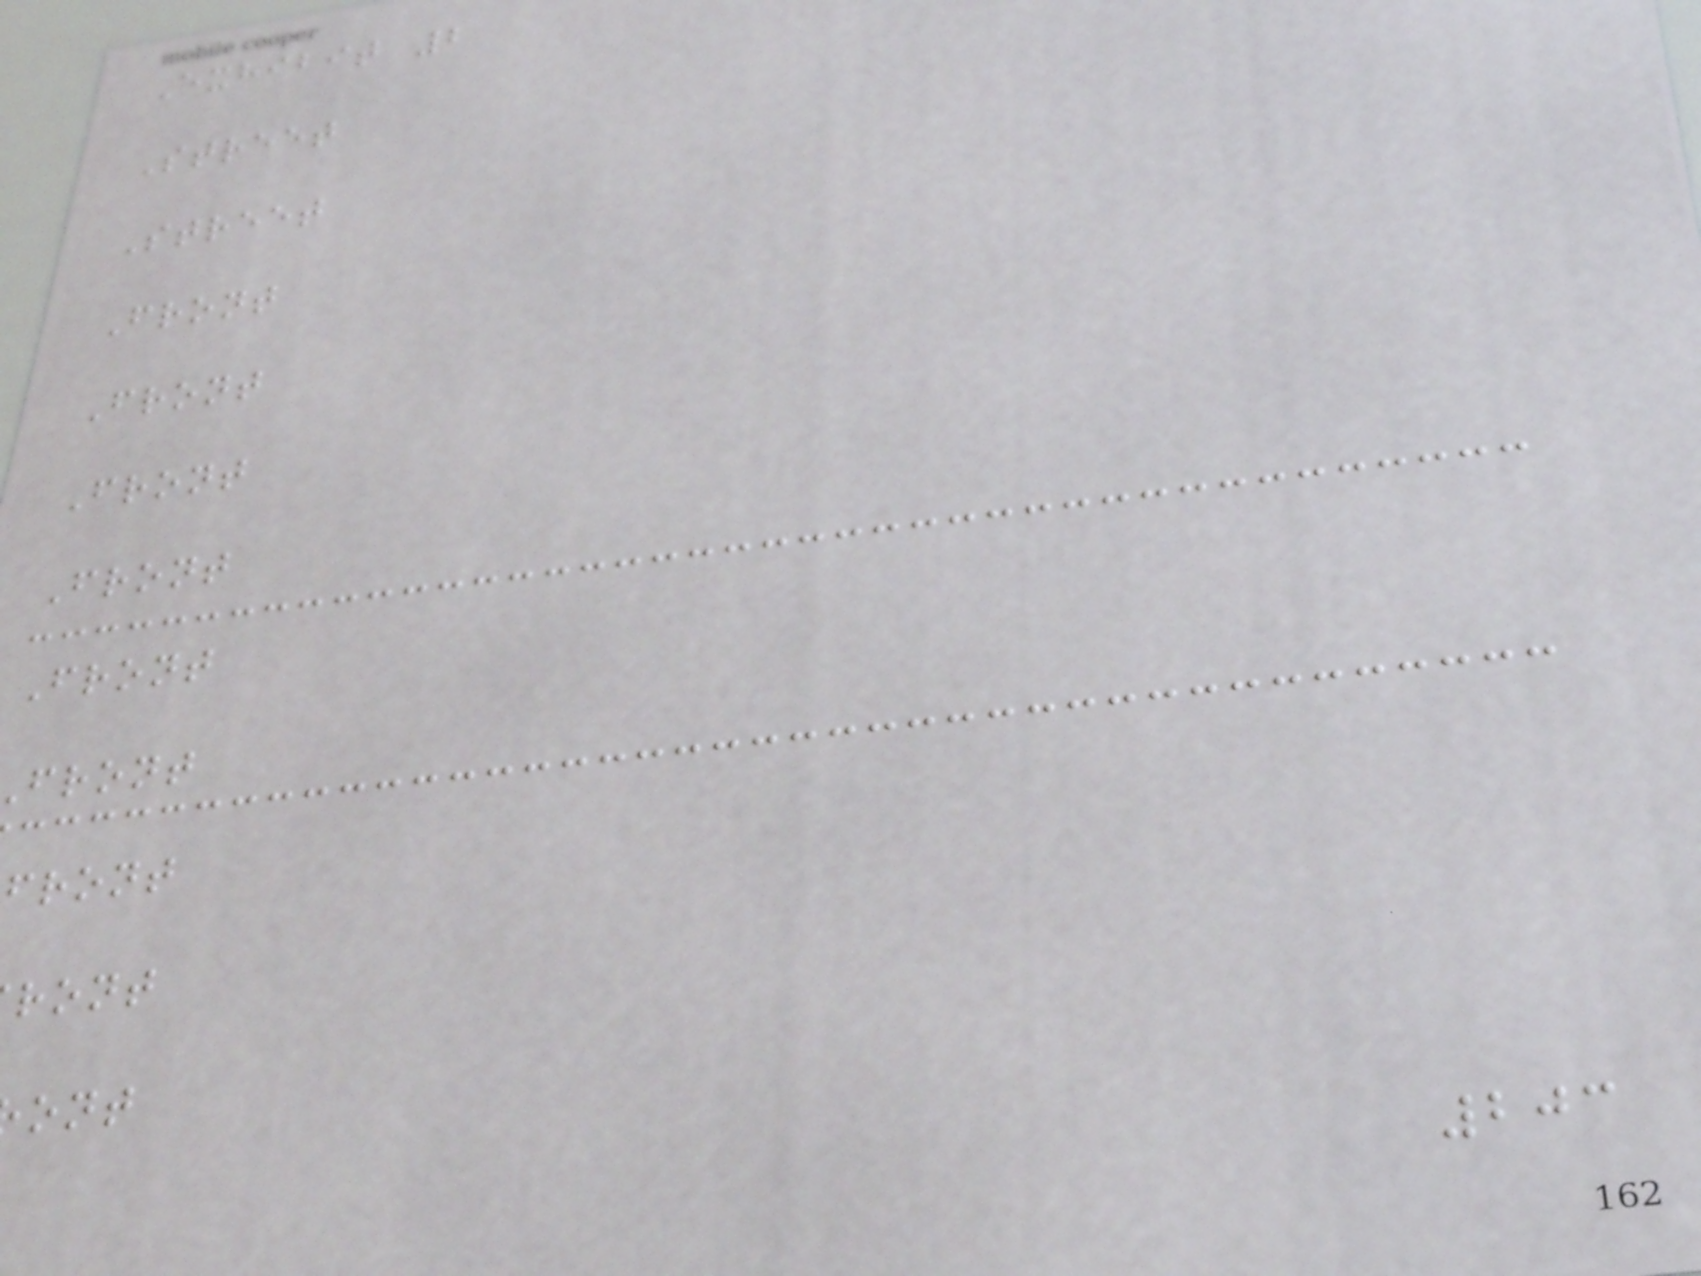Exhibit 2
Street
Street
Front
Front
Front
Front
Front
front
front
ront
203
